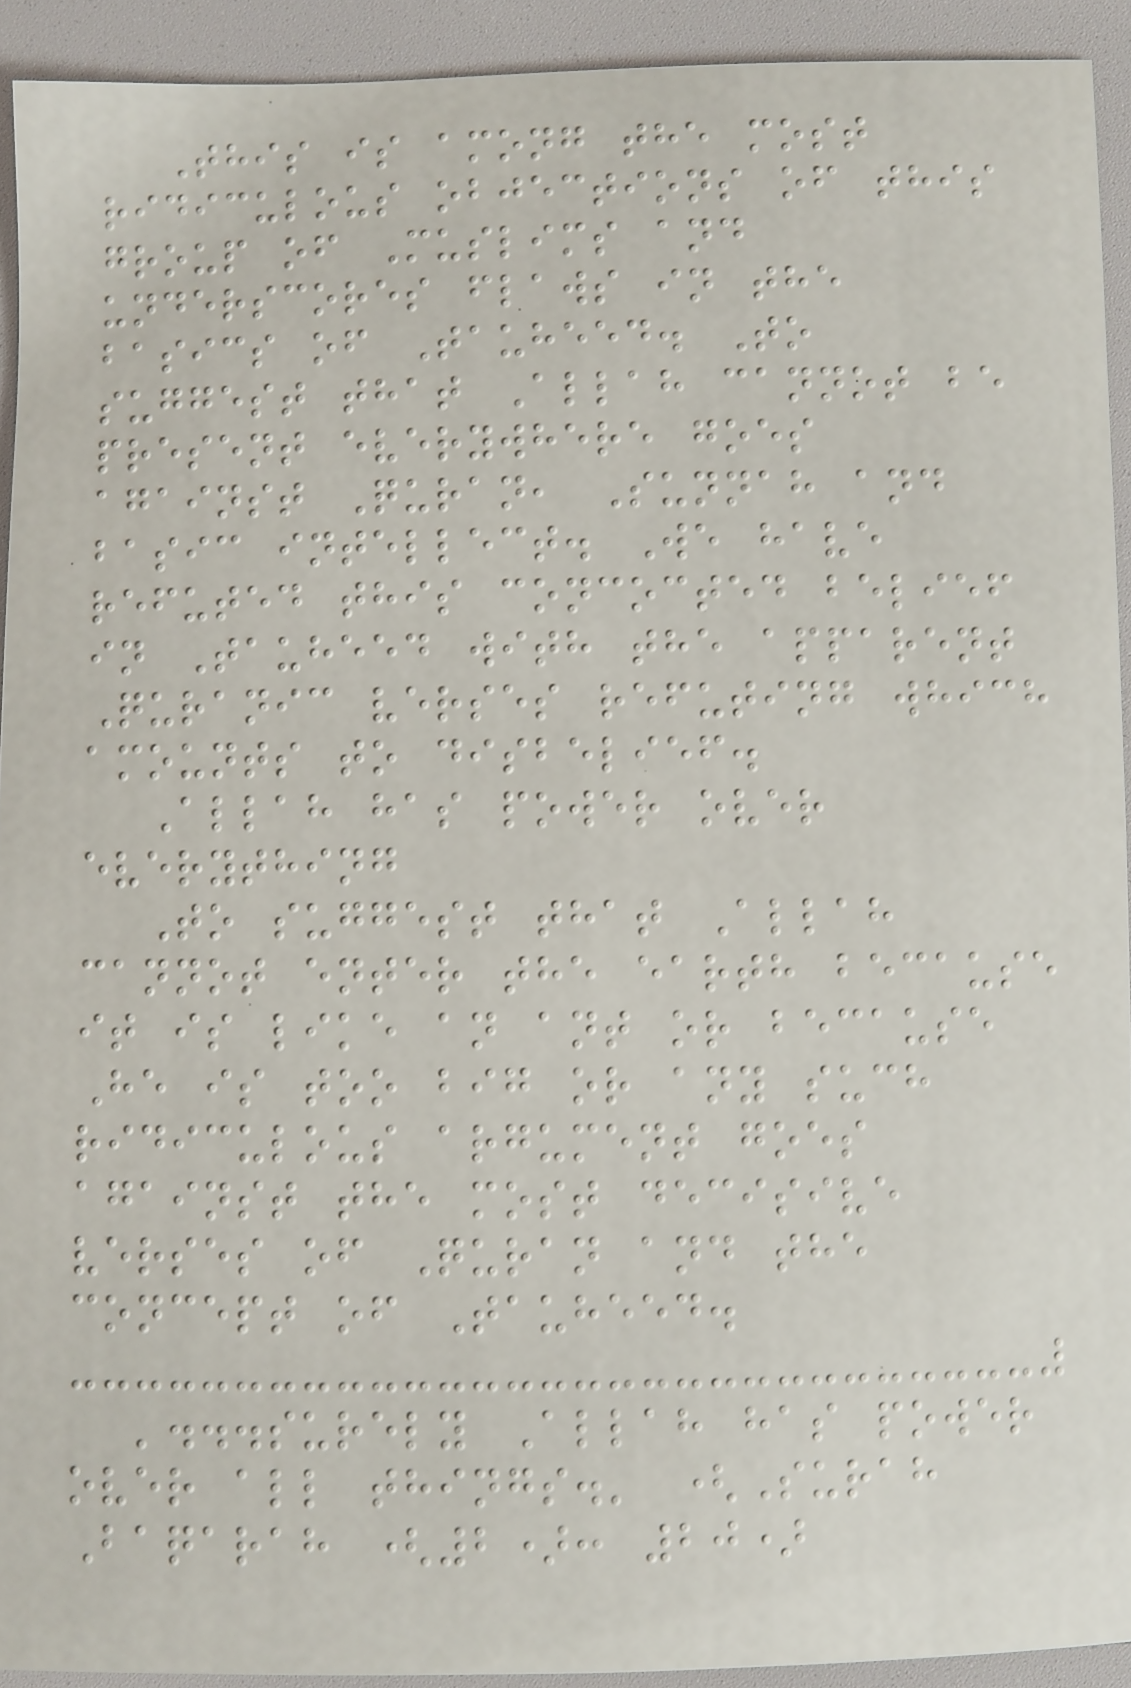This is among the most
ridiculous objections of this
group of Muslims and
underscores flaws in the
basics of Tauheed. To
suggest that Allah cannot be
present everywhere goes
against Quran, Sunnah and
basic intellect. We have
refuted this concocted belief
in Tauheed with the apparent
Quranic verses refuting which
amounts to disbelief.
Allah has power over
everything
To suggest that Allah
cannot enter the earth because
it is like an ant or because
He is too big or any such
ridiculous argument goes
against the most decisive
verses of Quran and the
concept of Tauheed.
'...surely Allah has power
over all things.' (Surah
Baqarah (2): 20)
